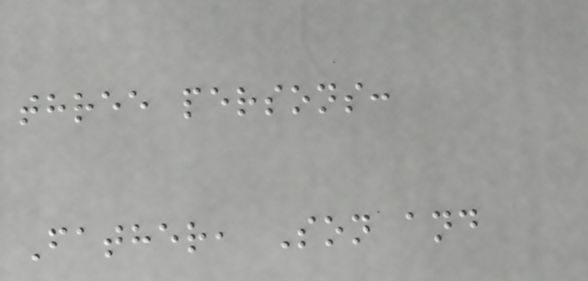three persons:
Father, Son and
